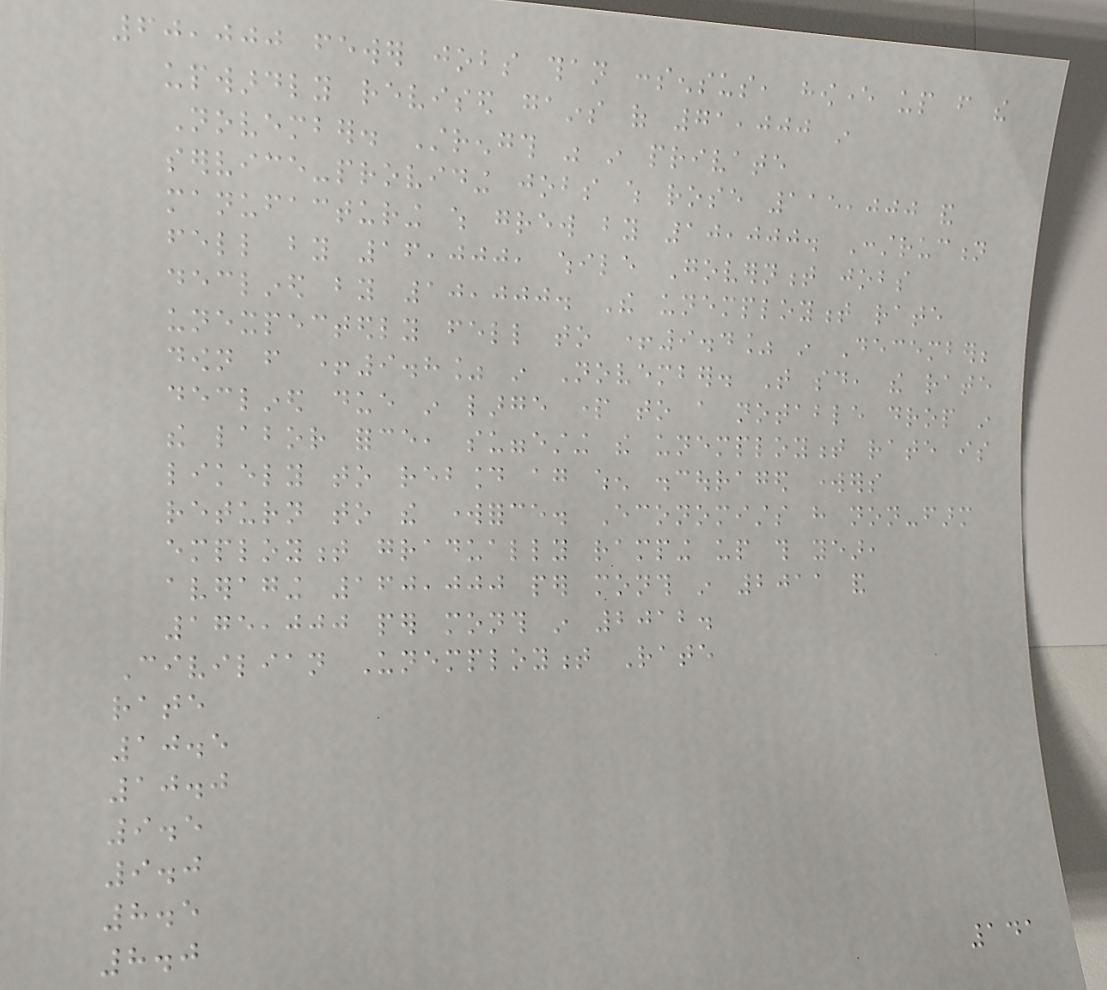60,000 fewer jobs than consensus, however up from the
upwardly revised gains of 71,000 in
November. Strength was in private
service-providing jobs which rose 115,000 and
manufacturing which grew by 10,000. Construction
fell by 16,000, while Government jobs
declined by 10,000. The unemployment rate
unexpectedly fell to +9.4% in December;
down from +9.8% in November. That said, the rate
declined due in large part to a notable drop in
the labor force, suggesting the unemployment rate is
likely to rebound again when discouraged workers
return to the workforce. Economists have non-farm
employment gradually ramping up this year,
averaging 160,000 per month in 2011 and
175,000 per month in 2012.
Civilian Unemployment Rate
rate
10.5
10.0
9.5
9.0
8.5
8.0
141
